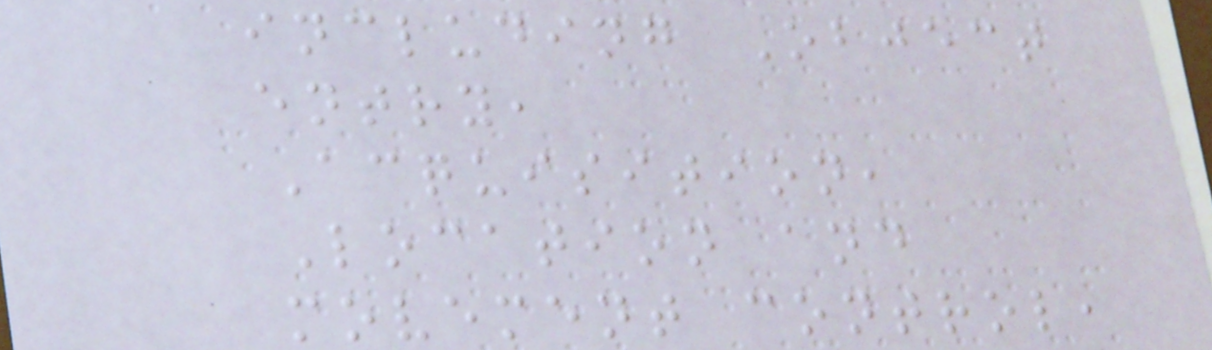including Object
entry,
Acquisition,
Location and
movement control,
